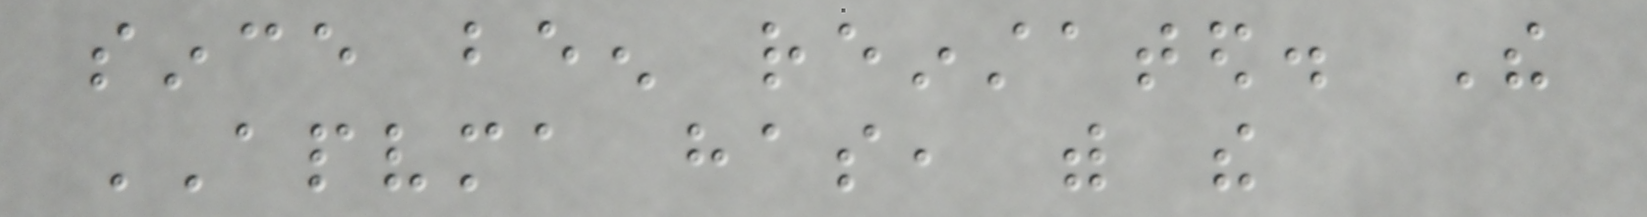since been reinstated. The
APVMA has, with the
